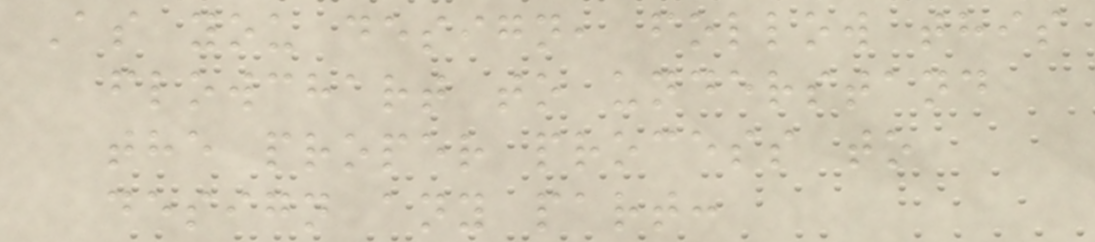As you design, follow this
flowchart to understand
the proper process to
design any part:
